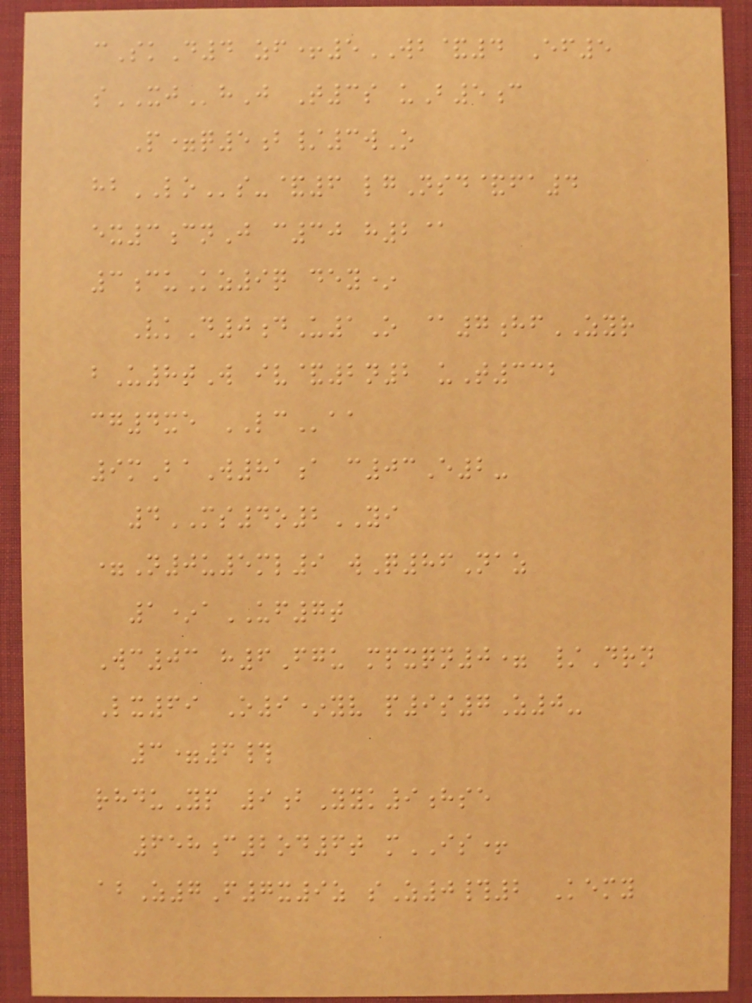cSkD4 zf+5WB&4 Ef5
sXJhJ T3s uB5c
P=q5b/3wO
hbLOs-&6 lgNsd&fa4
ex3cnJ c30 h2@
3cuKz9q dey*
VkD0dU1O @7hfZYR
bU8tW iv&2n2 uT332
cg4xe LCaa
9mBaW81a c03E2-
4MS4o2YI
=N0u5ml9 wQ86Naz
1*aUF7t
Wc03 h6Fgu mpxqn0= /Drn
Lx69 O9*yv p9s7Z0-
3=6#
rhduYp 9bYyk9hse
658c2od6t mIS+
abZ7F7x9z sZ0#2 Kemy
